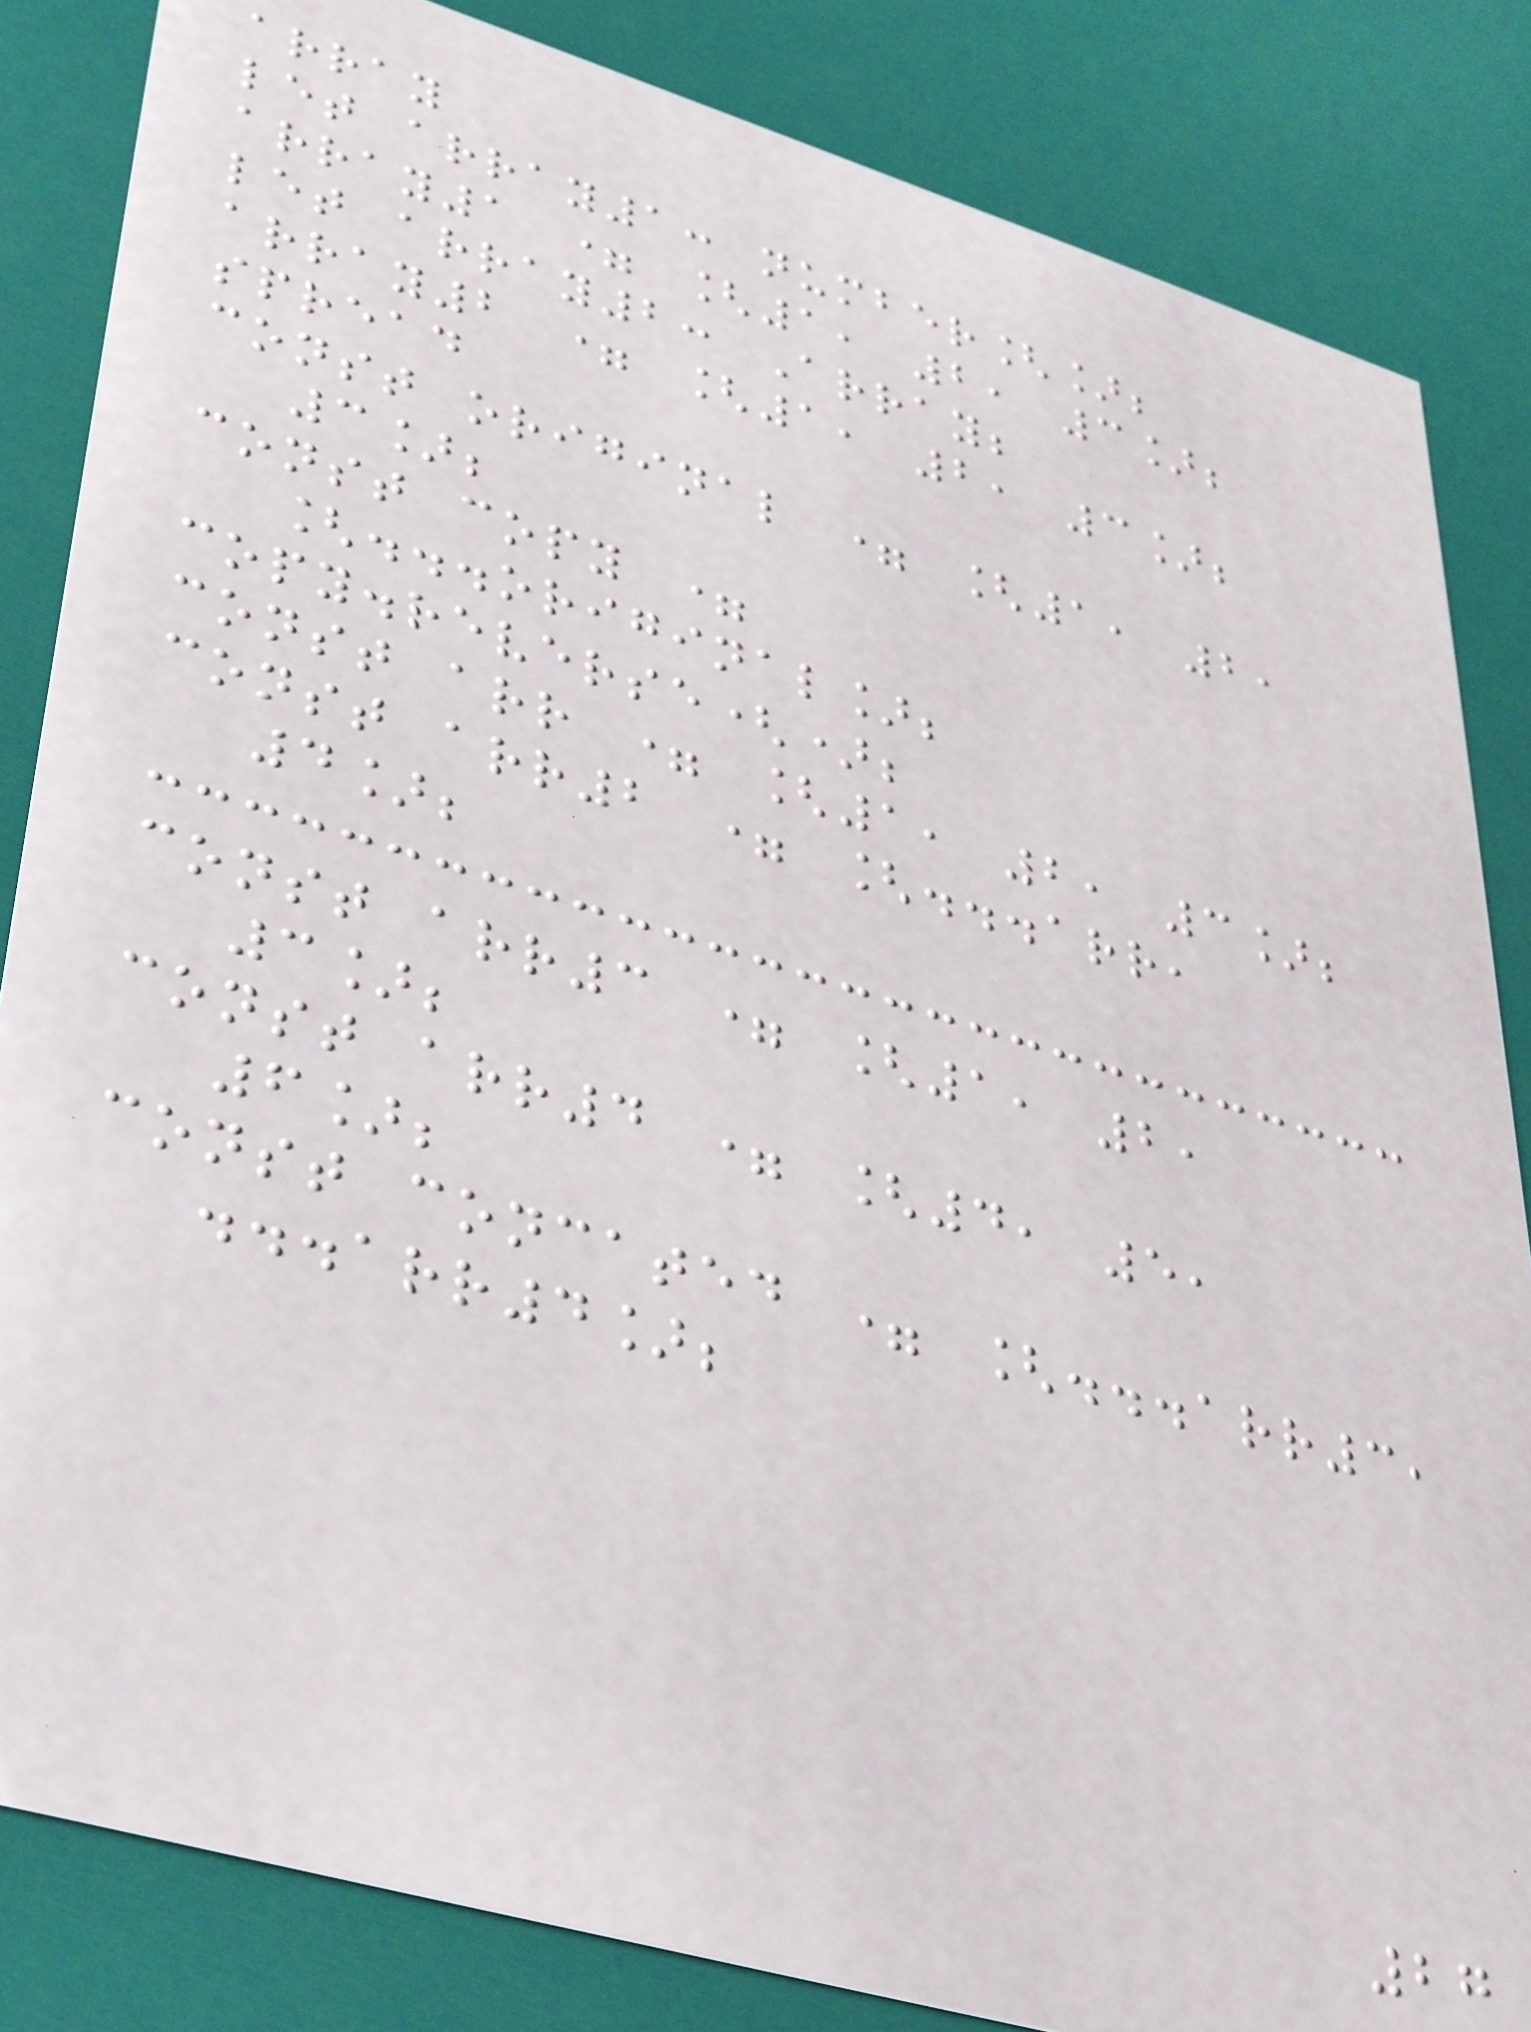array
let array1: number[];
array1 = [1, 2, 3];
let array2: Array;
array2 = [1, 2, 3];
spread
const original = [1, 2,
3];
const copy =
[...original];
copy.reverse();
const arr = [1, 2, 3];
const arr2 = [...arr,
4];
const arr3 = [1, 2,
3];
const arr4 = [4, 5,
6];
const concated = [...arr3,
...arr4];
27
